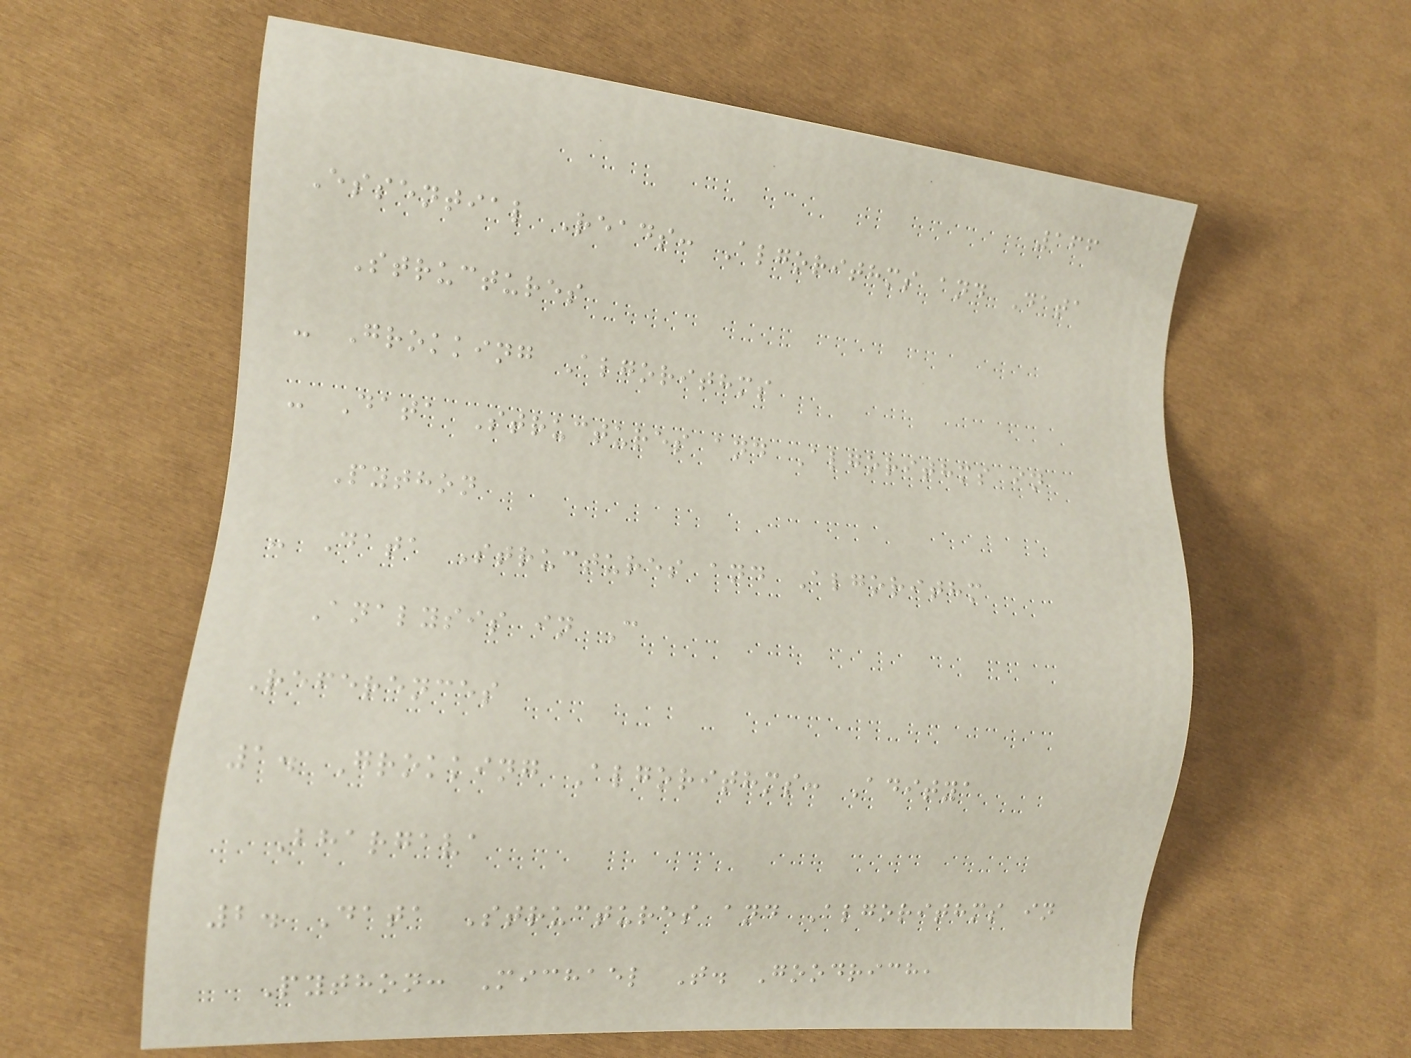166
Essential Reads: Algorithms and Data
Structures
- Grokking Algorithms
- Data Structures and Algorithms in
Python
- Data Structures and Algorithm
Analysis in C
References
1. Grokking Algorithms: Aditya
Bhargava
2. Data Structures and Algorithms in
Python: Michael T. Goodrich,
